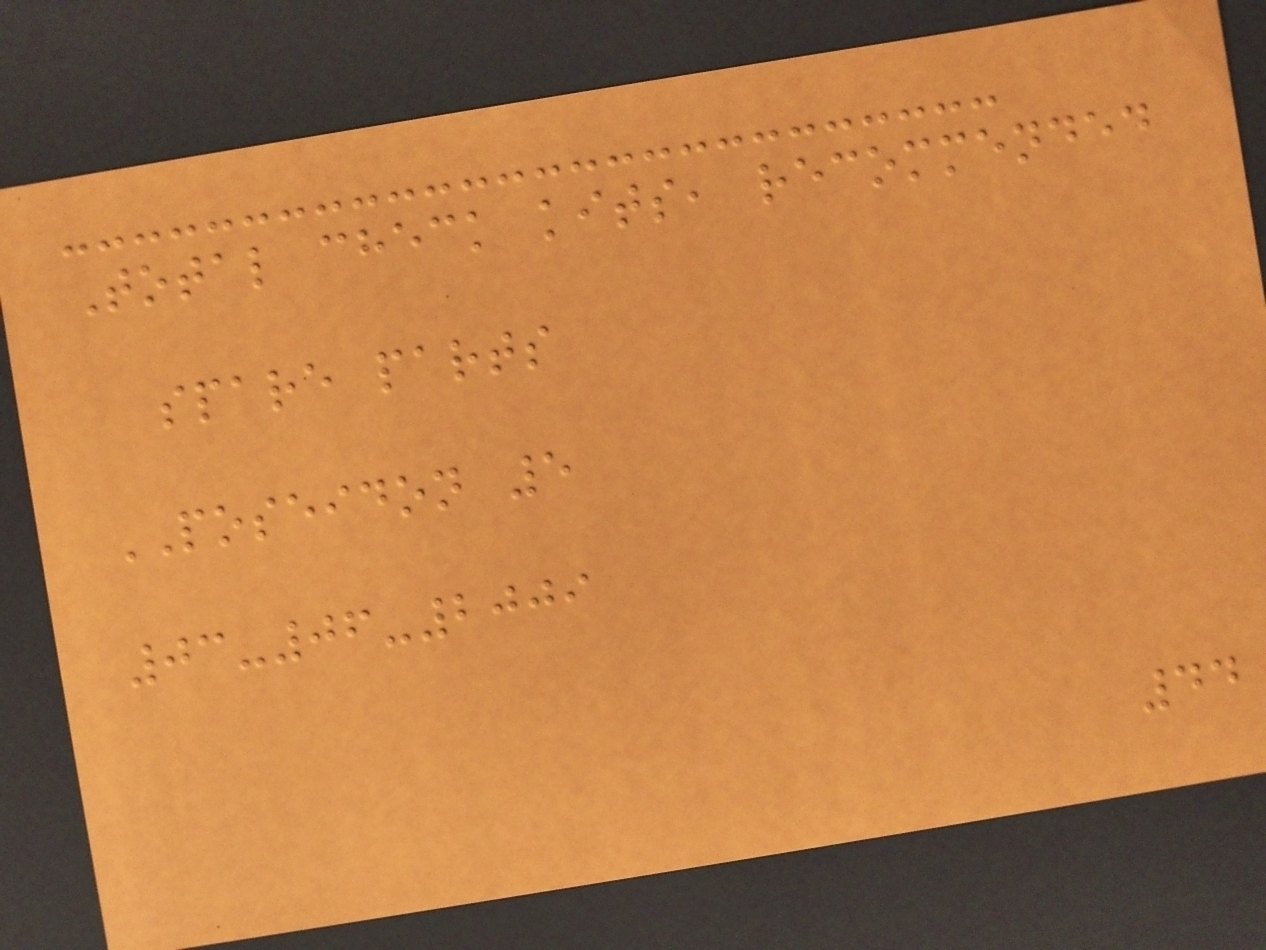Total check kits, recommended
spare parts
POSEIDON 5
03-06-2009
44
